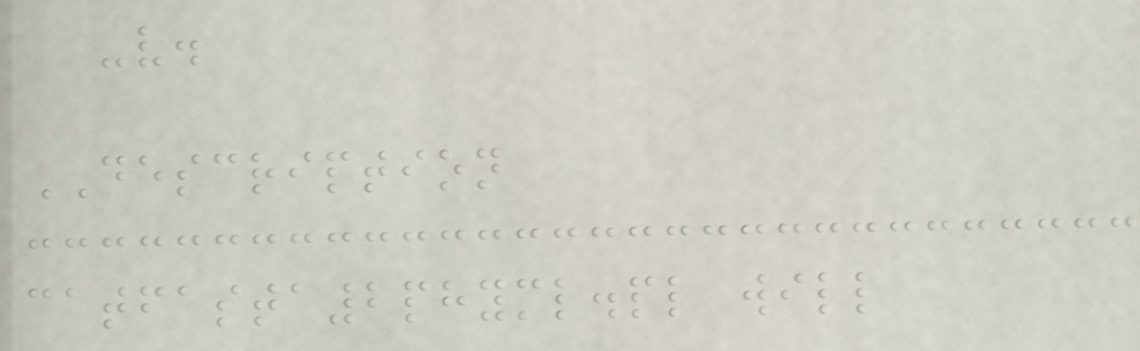-v.
DESCRIPTION
catfasta2phyml.pl will
